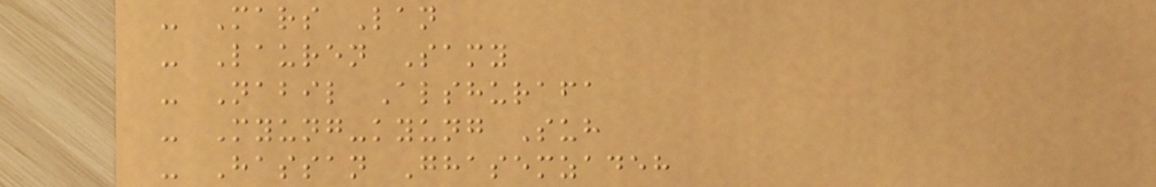- Mars Lan
- Lauren Samy
- Nabil Alshurafa
- Myung-kyung Suh
- Hassan Ghasemzadeh
